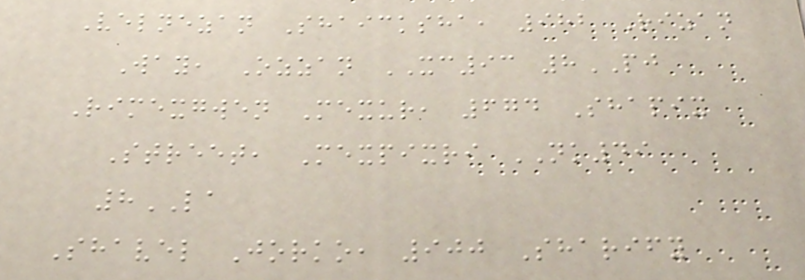Velnezan Shaicksha, 982 Rizan
Way, Ozzan XC93 8PJ
Rimexgwen Mexur, 674 Shapix
Street, Mexpixri NK49
8LA
Shavel Jorko, 900 Sharify
